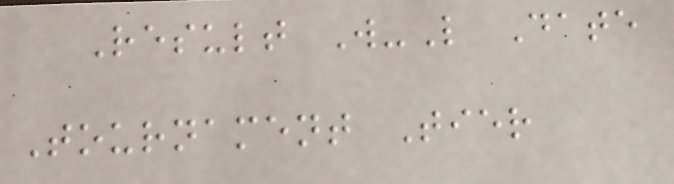Result W-L Date
Tournament Tier
